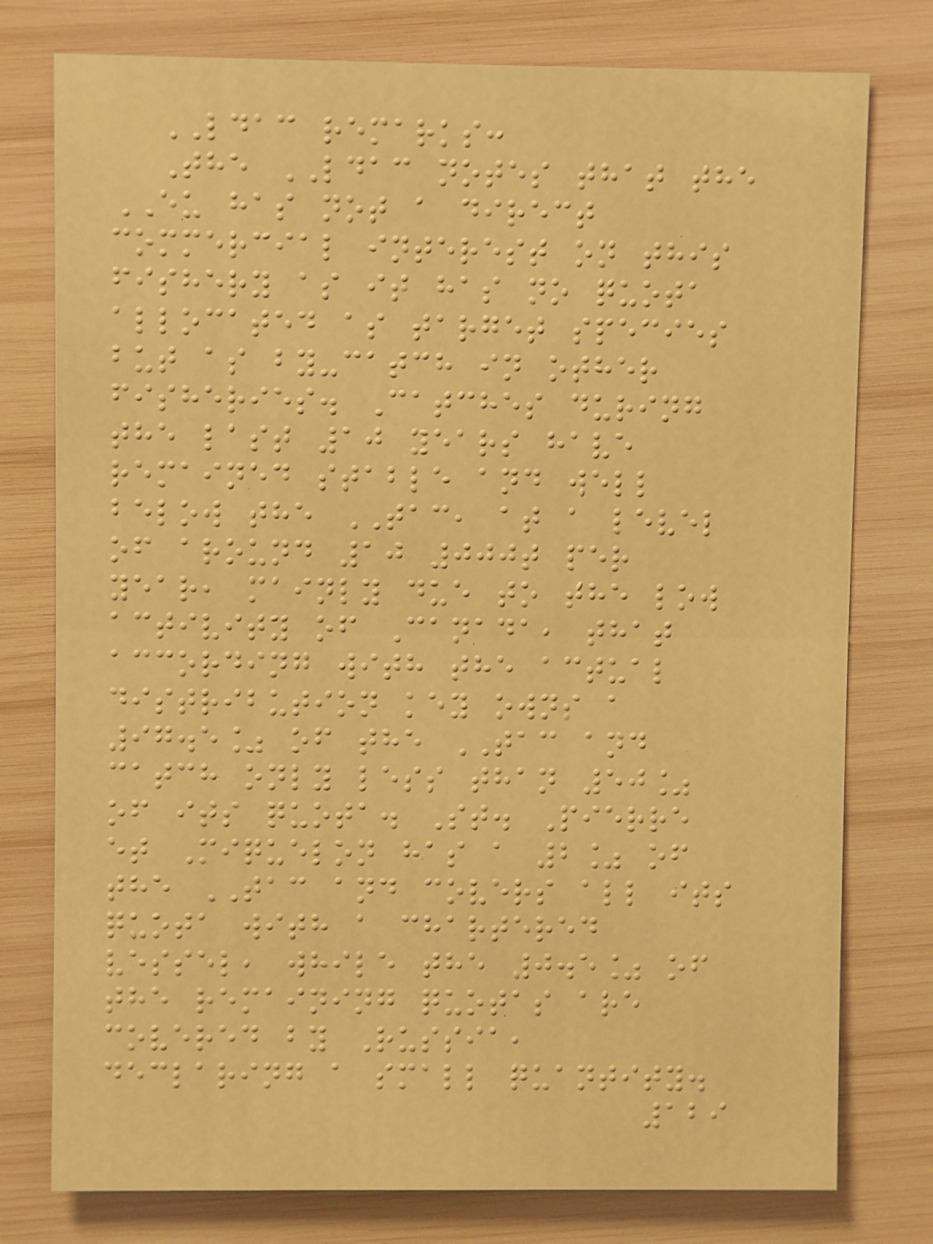LDAC remarks:
The LDAC notes that the
EU has not a direct
commercial interest on this
fishery as it has no quota
allocated as target species
but as by-catch in other
fisheries. Catches during
the last 10 years have
remained stable and well
below the TAC, at a level
of around 10 000t per
year, mainly due to the low
activity of Canada, that
according with the actual
distribution key owns a
97.5% of the TAC and
catch only less than 50%
of its quota. St. Pierre
et Miquelon has a 2% of
the TAC and covers all its
quota with a chartered
vessel, while the 0.5% of
the remaining quotas are
covered by Russia,
declaring a small quantity.
129
